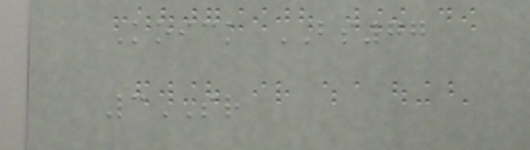Koick BS77
3SR
